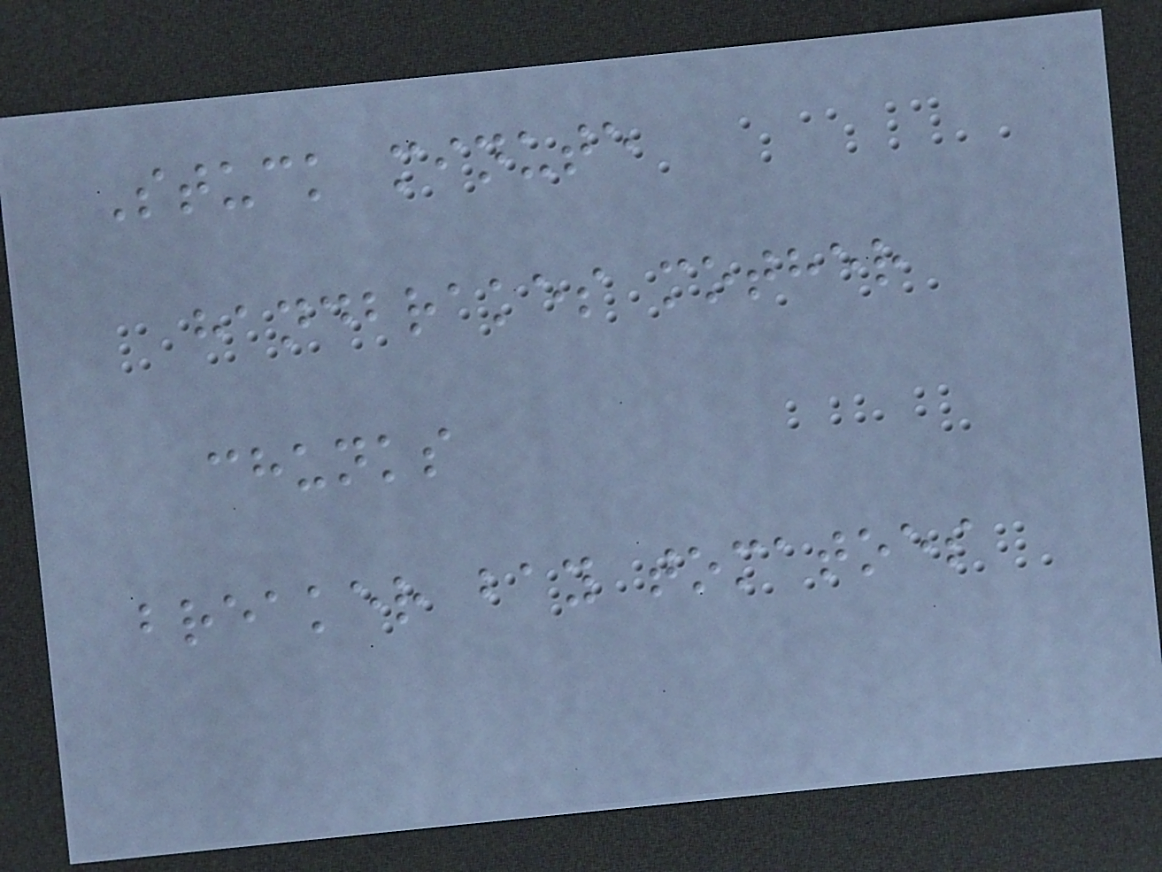Stuck minute
handbrakes mother
chunks
breaker bay tomatoes
